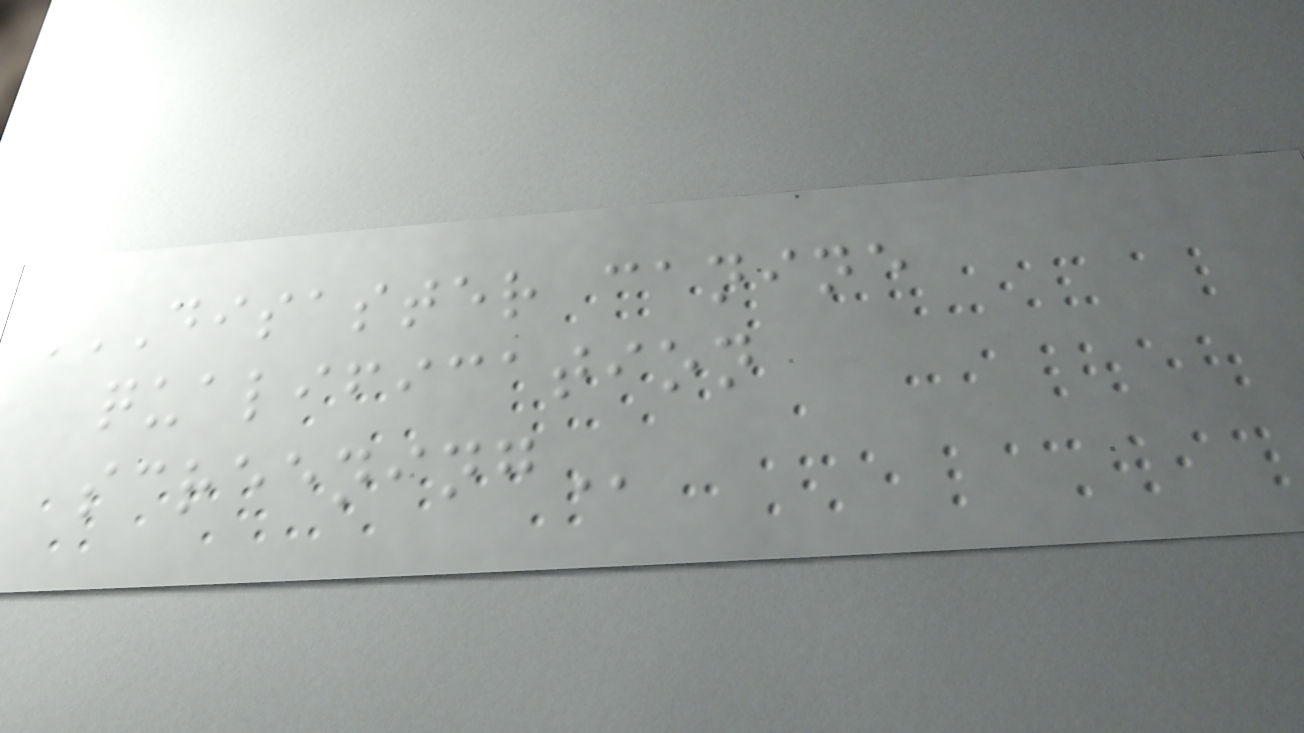DISASTER CANINE
QUALIFICATION
SCREENING
